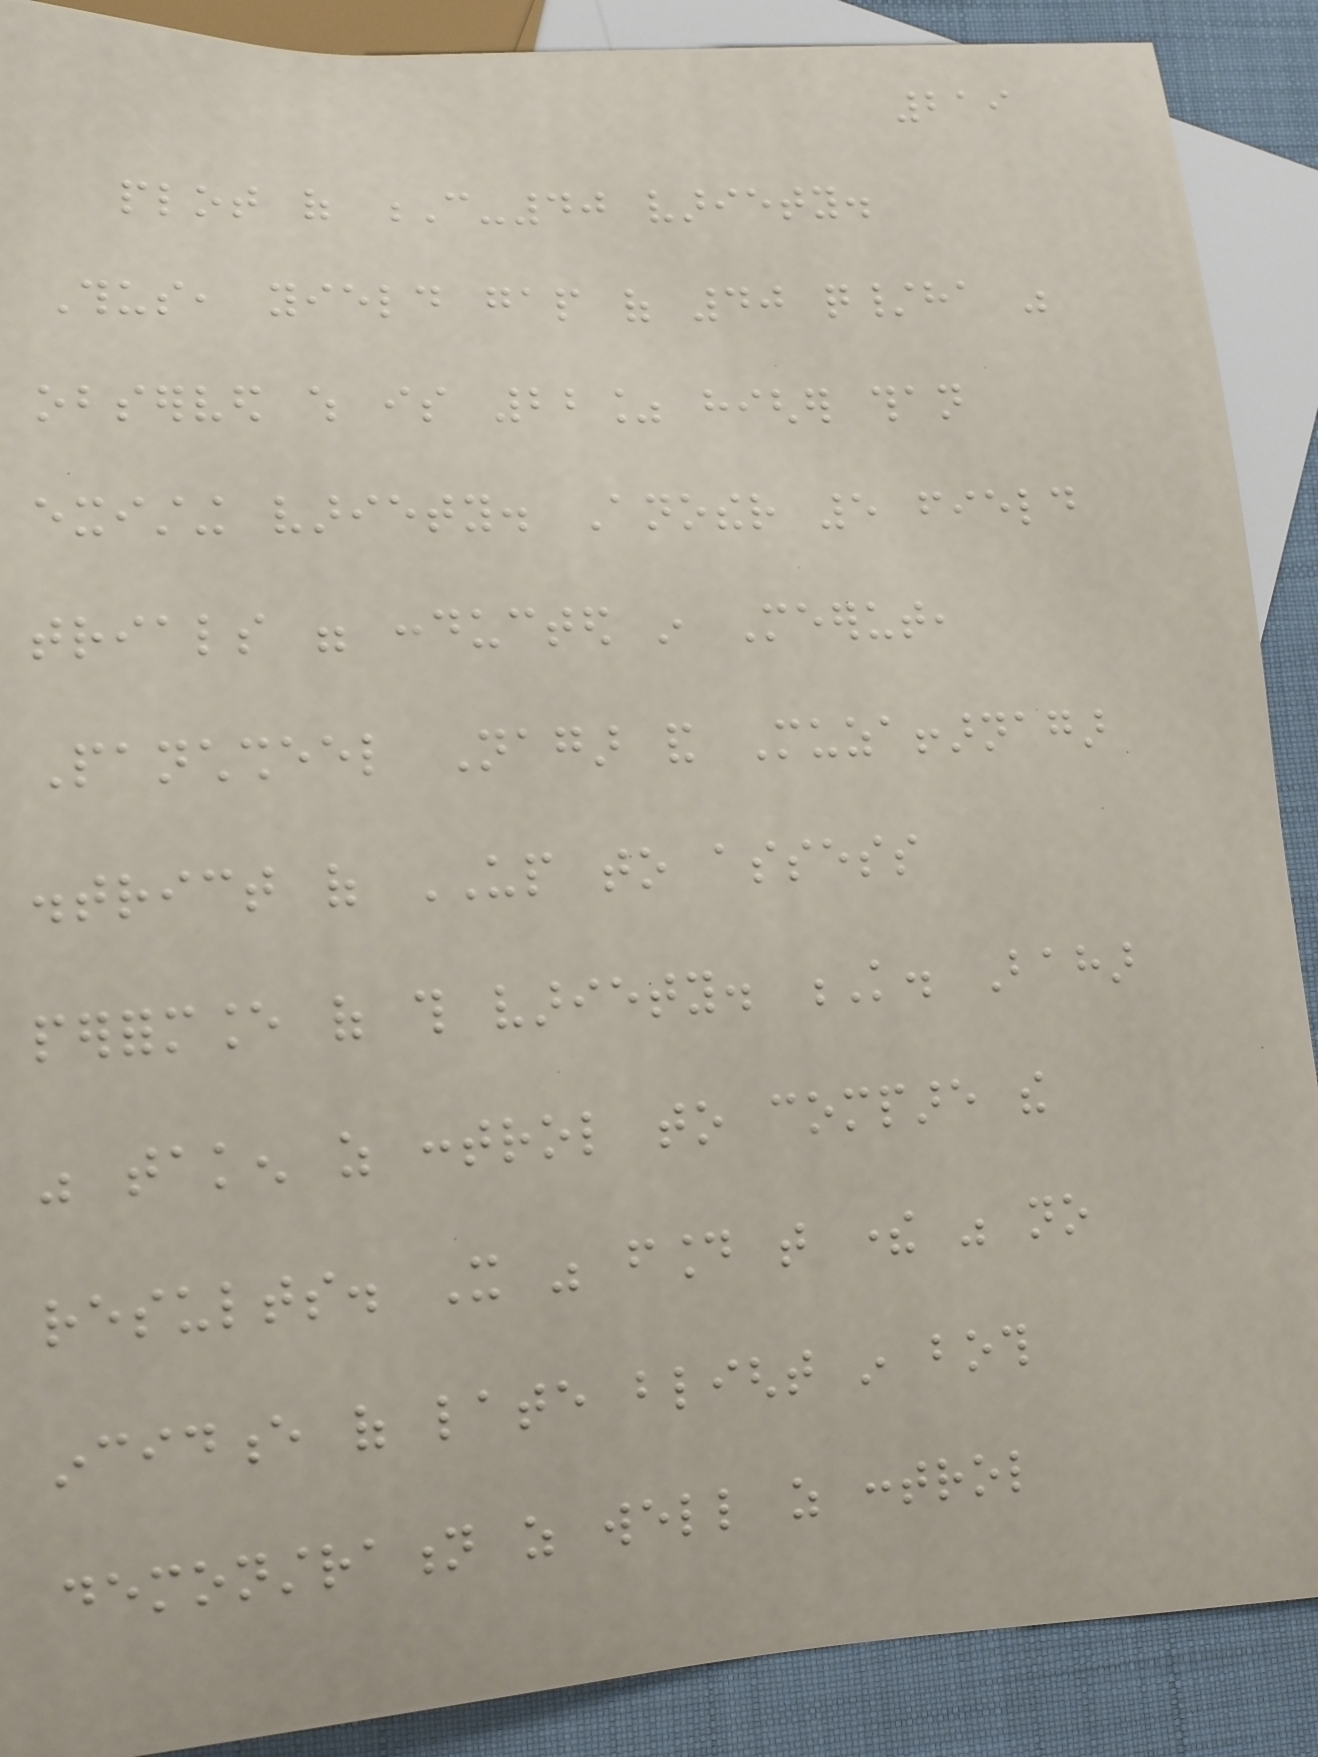219
plot of C-40 variety.
Thus, yield gap of 40 q/ha was
observed which is 22% higher than
existing variety. Another 5 field
trials were conducted in Meerut,
Panchsheel Nagar and Muzaffarnagar
district of UP to assess
performance of this variety. K. Bahar
was taken as control to compare the
results. It was found that there was no
incidence of late blight in both
demonstration as well as control
